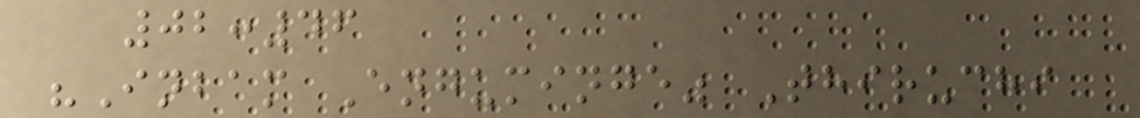02:46
"Inbam Enguminge" Thiruchi
